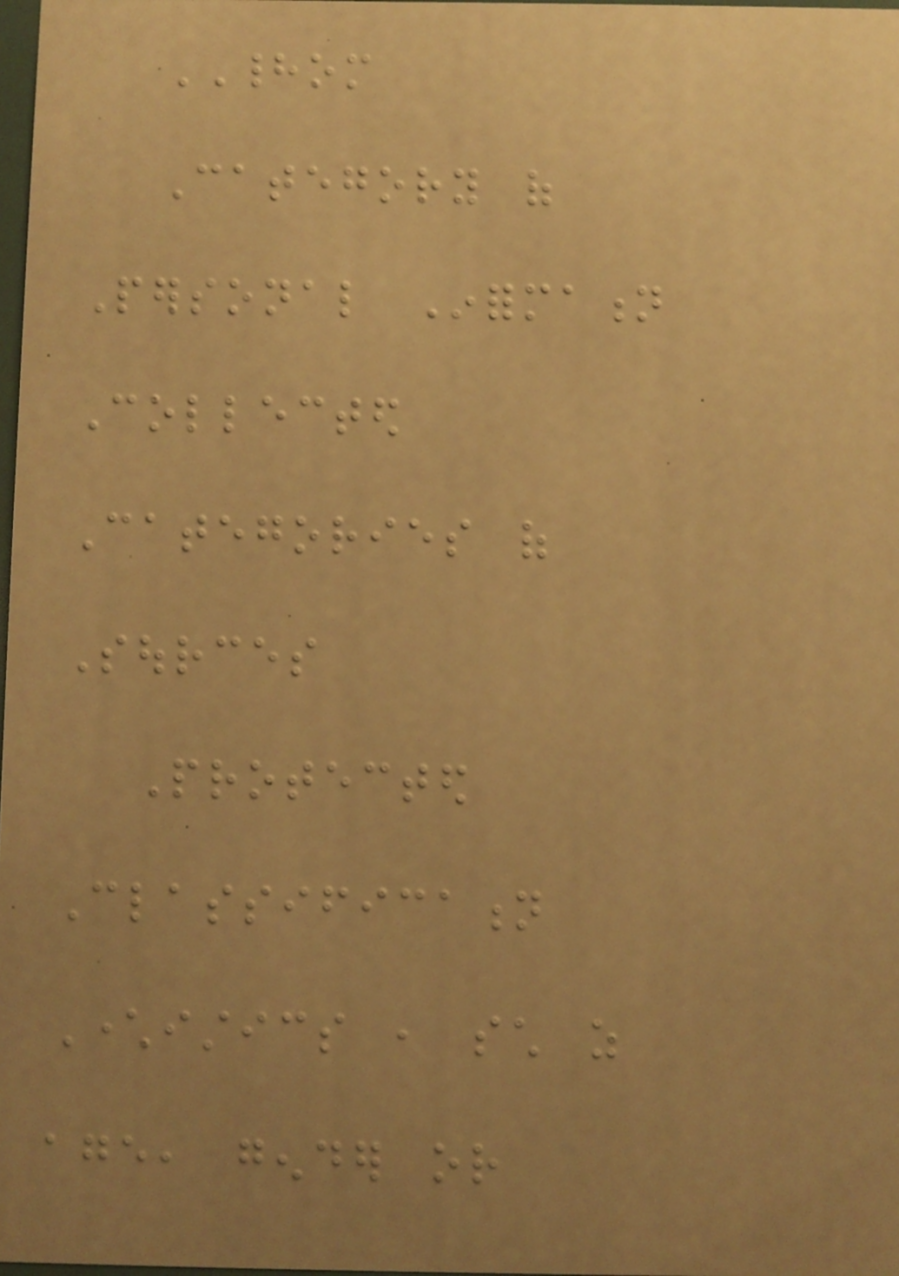HADOM
Category of
Personal Information
Collected
Categories of
Sources
Protected
Classification
Characteristics , such as
age, gender or
